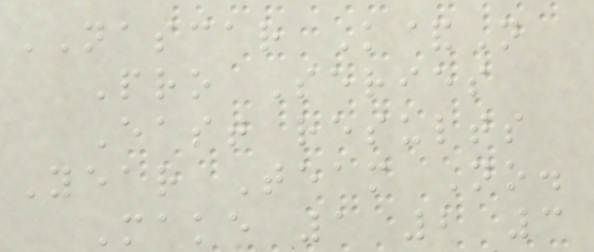NASCAR K&N
Pro Series
East results
Year Team No.
Make 1 2 3
